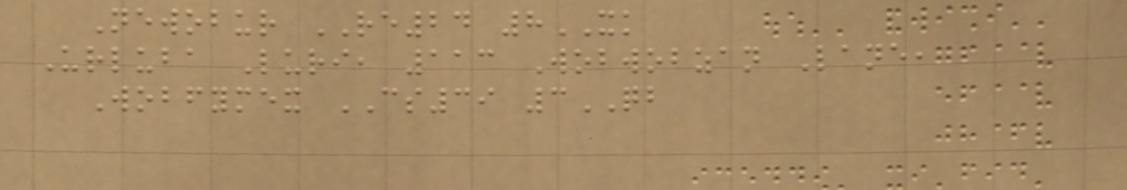Newobur RE24 8XK
Urluba Luri, 113 Wobwobzan Lane,
Wobfymex CS39 3QB
